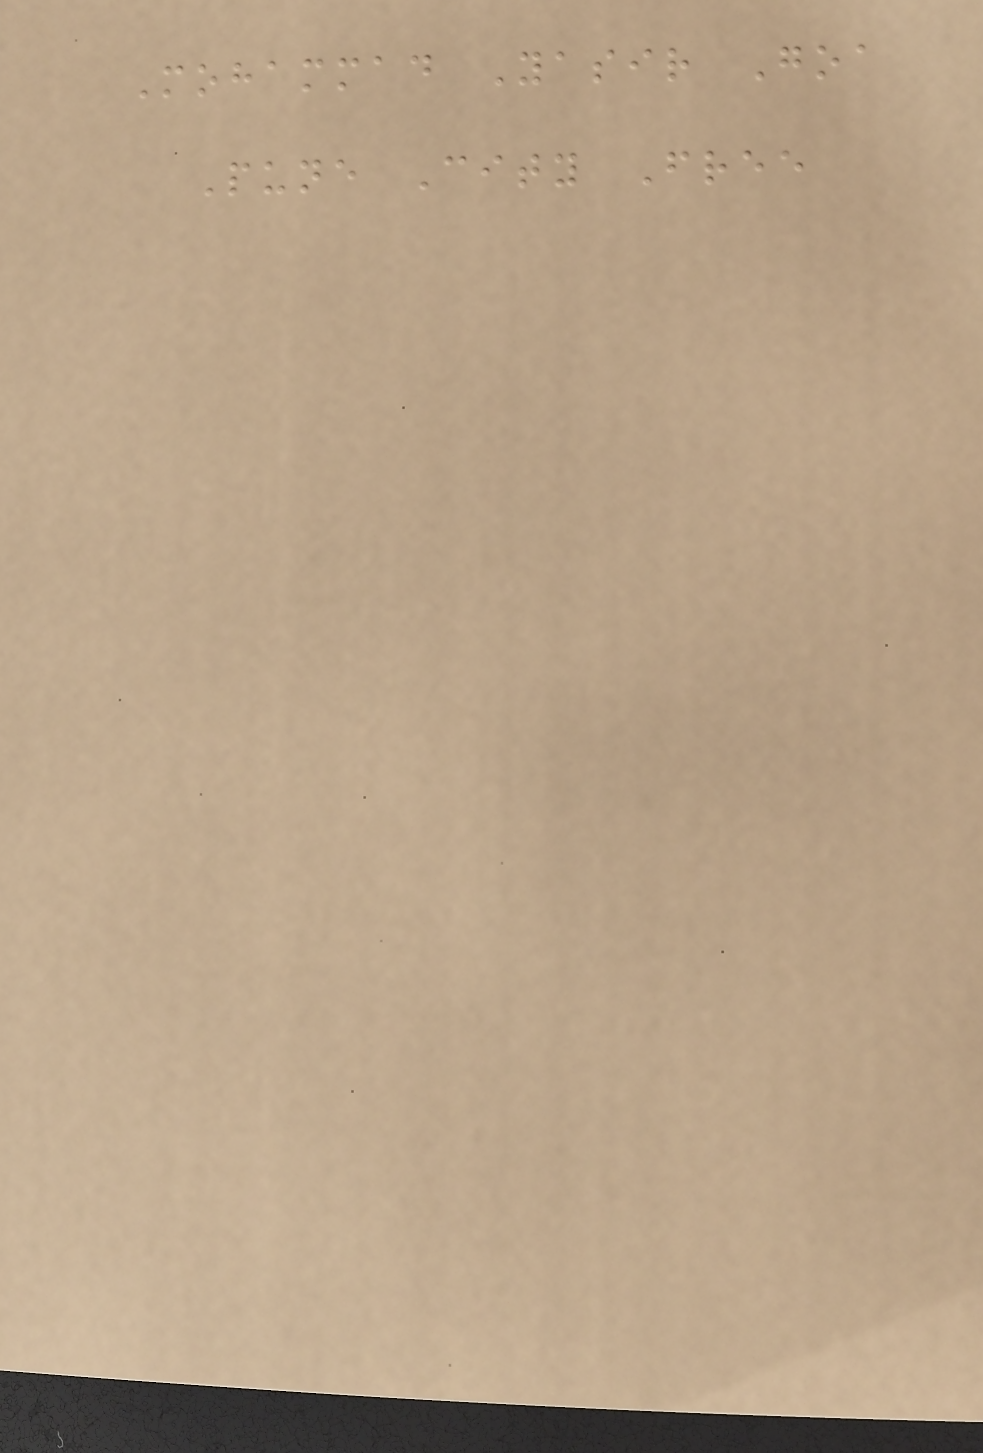Mohammad Yasir Goa
Pune City Free
